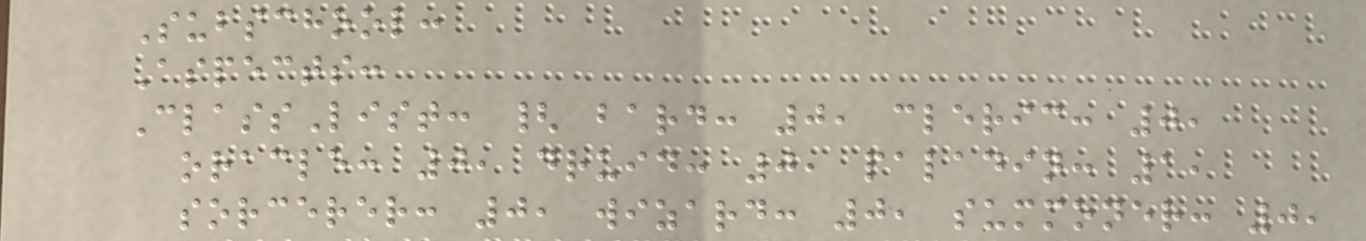Subschool:
Aspects:
ClassList: { bard: 0, cleric: 0,
oracle: 0, druid: 0, paladin: 1,
sorcerer: 0, wizard: 0, summoner: 0,
